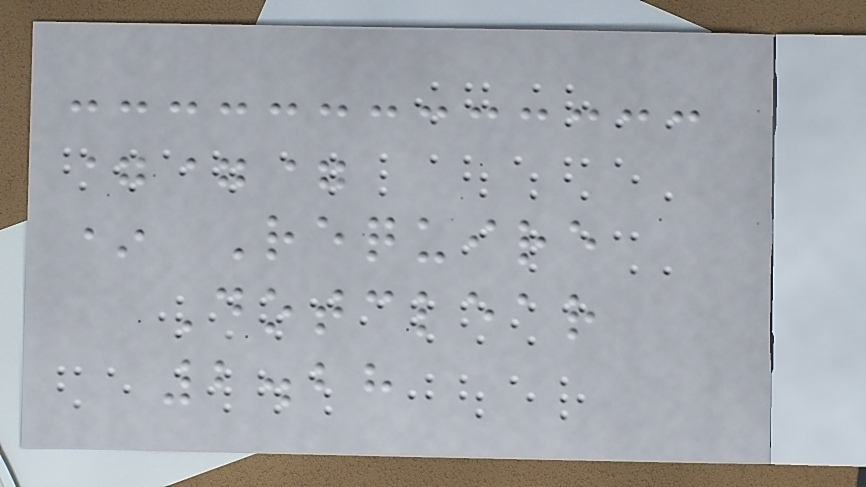===
* Require
Dotclear
2.28
